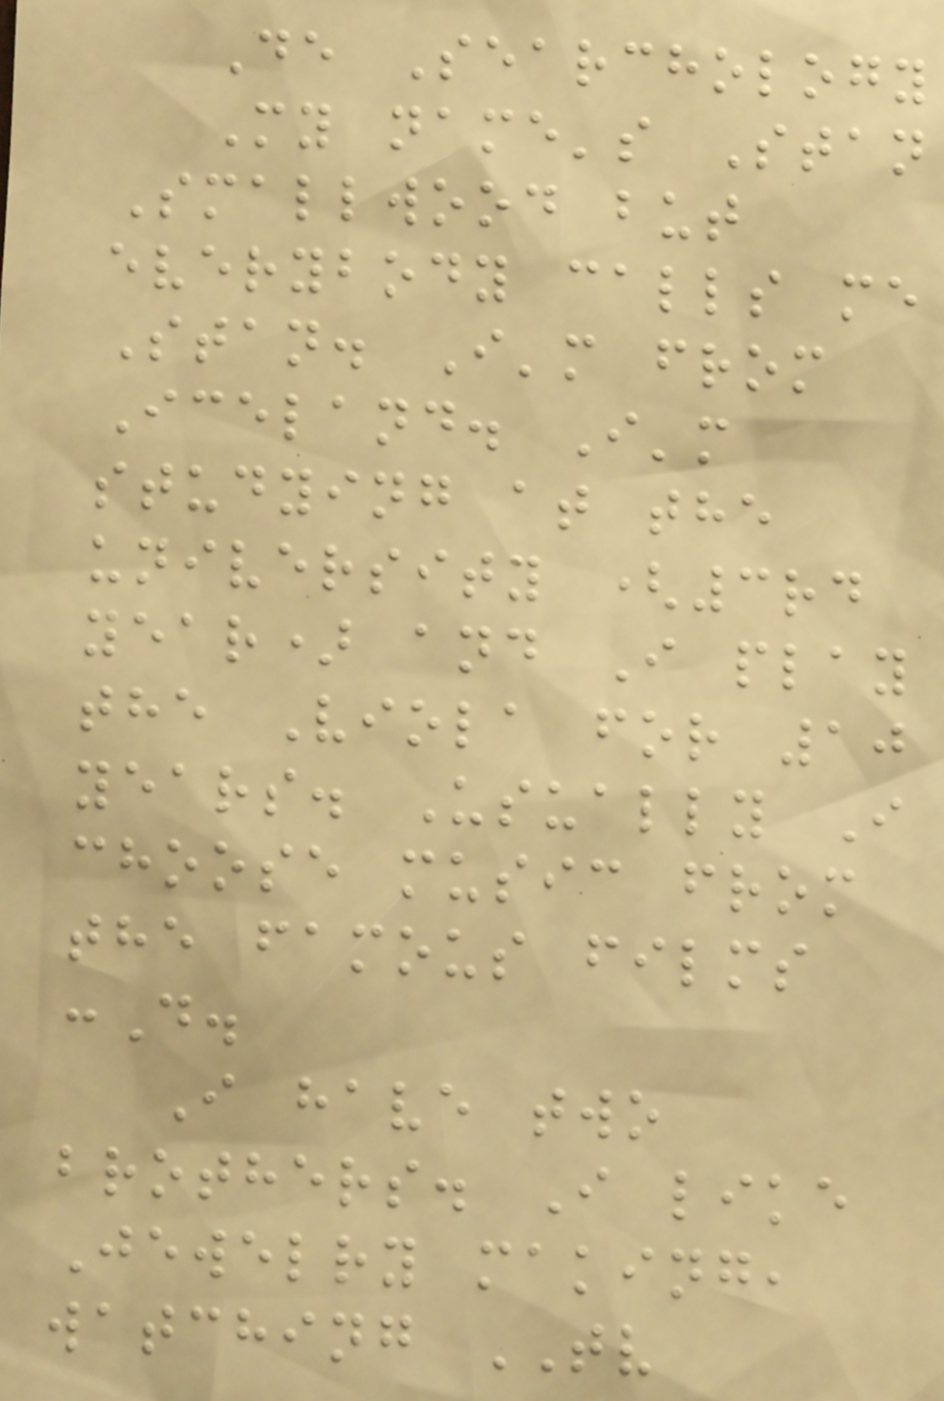De Searchology
My name's Stan
Smallwood but
everybody calls me
Stan. I'm from
Iceland. I'm
studying at the
university (3rd
year) and I play
the Viola for 10
years. Usually I
choose music from
the famous films
:D.
I have two
brothers. I like
Jewelry making,
watching TV
